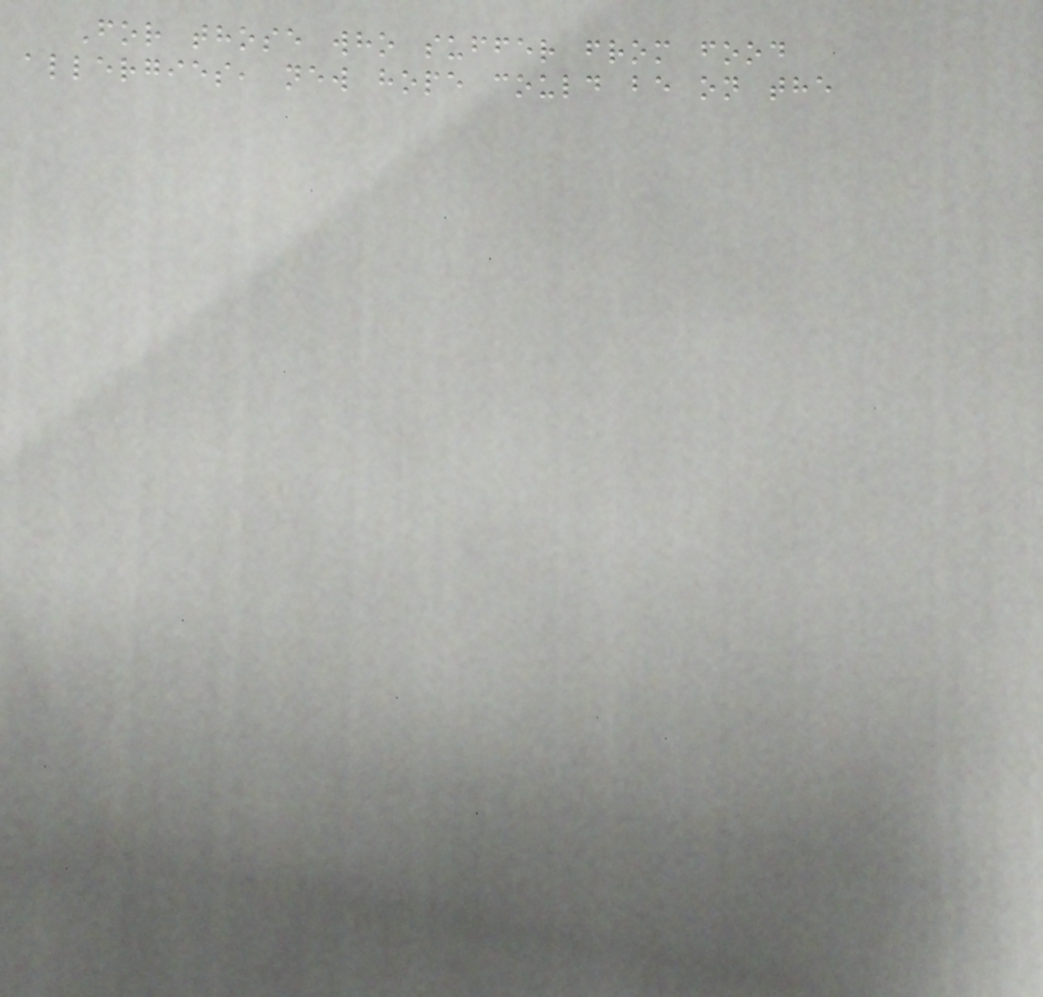For those who suffer from food
allergies, new hope could be on the
